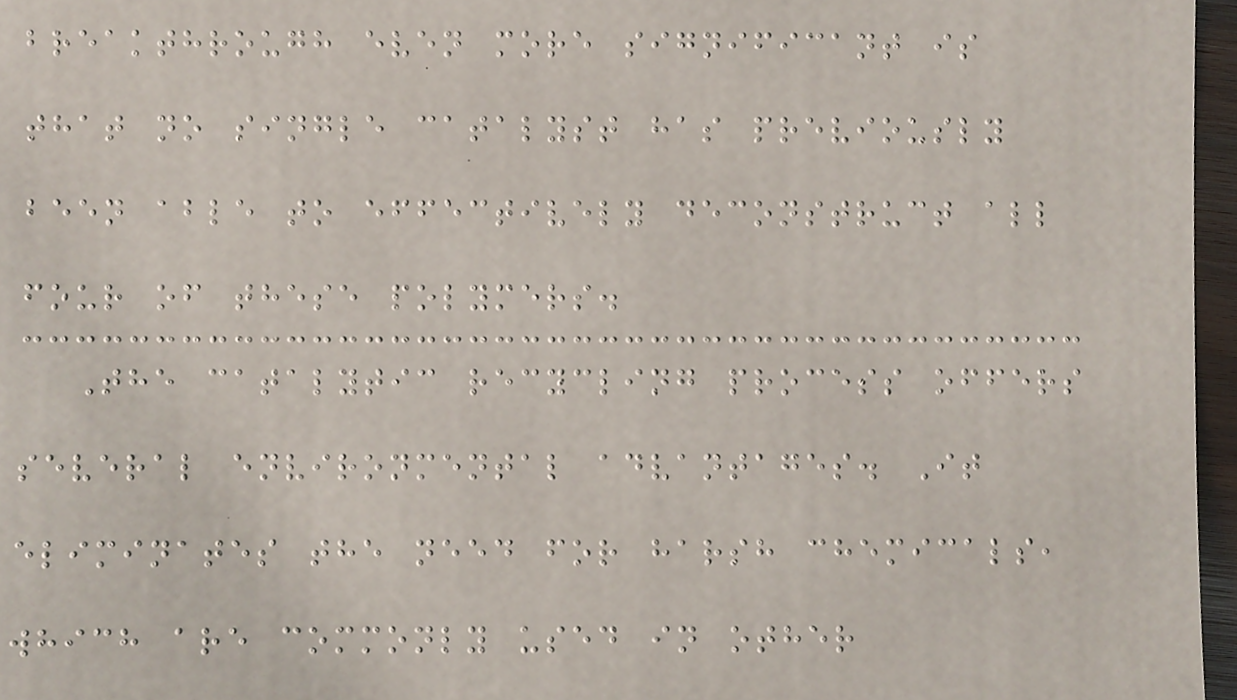breakthrough even more significant is
that no single catalyst has previously
been able to effectively deconstruct all
four of these polymers.
The catalytic recycling process offers
several environmental advantages. It
eliminates the need for harsh chemicals,
which are commonly used in other
